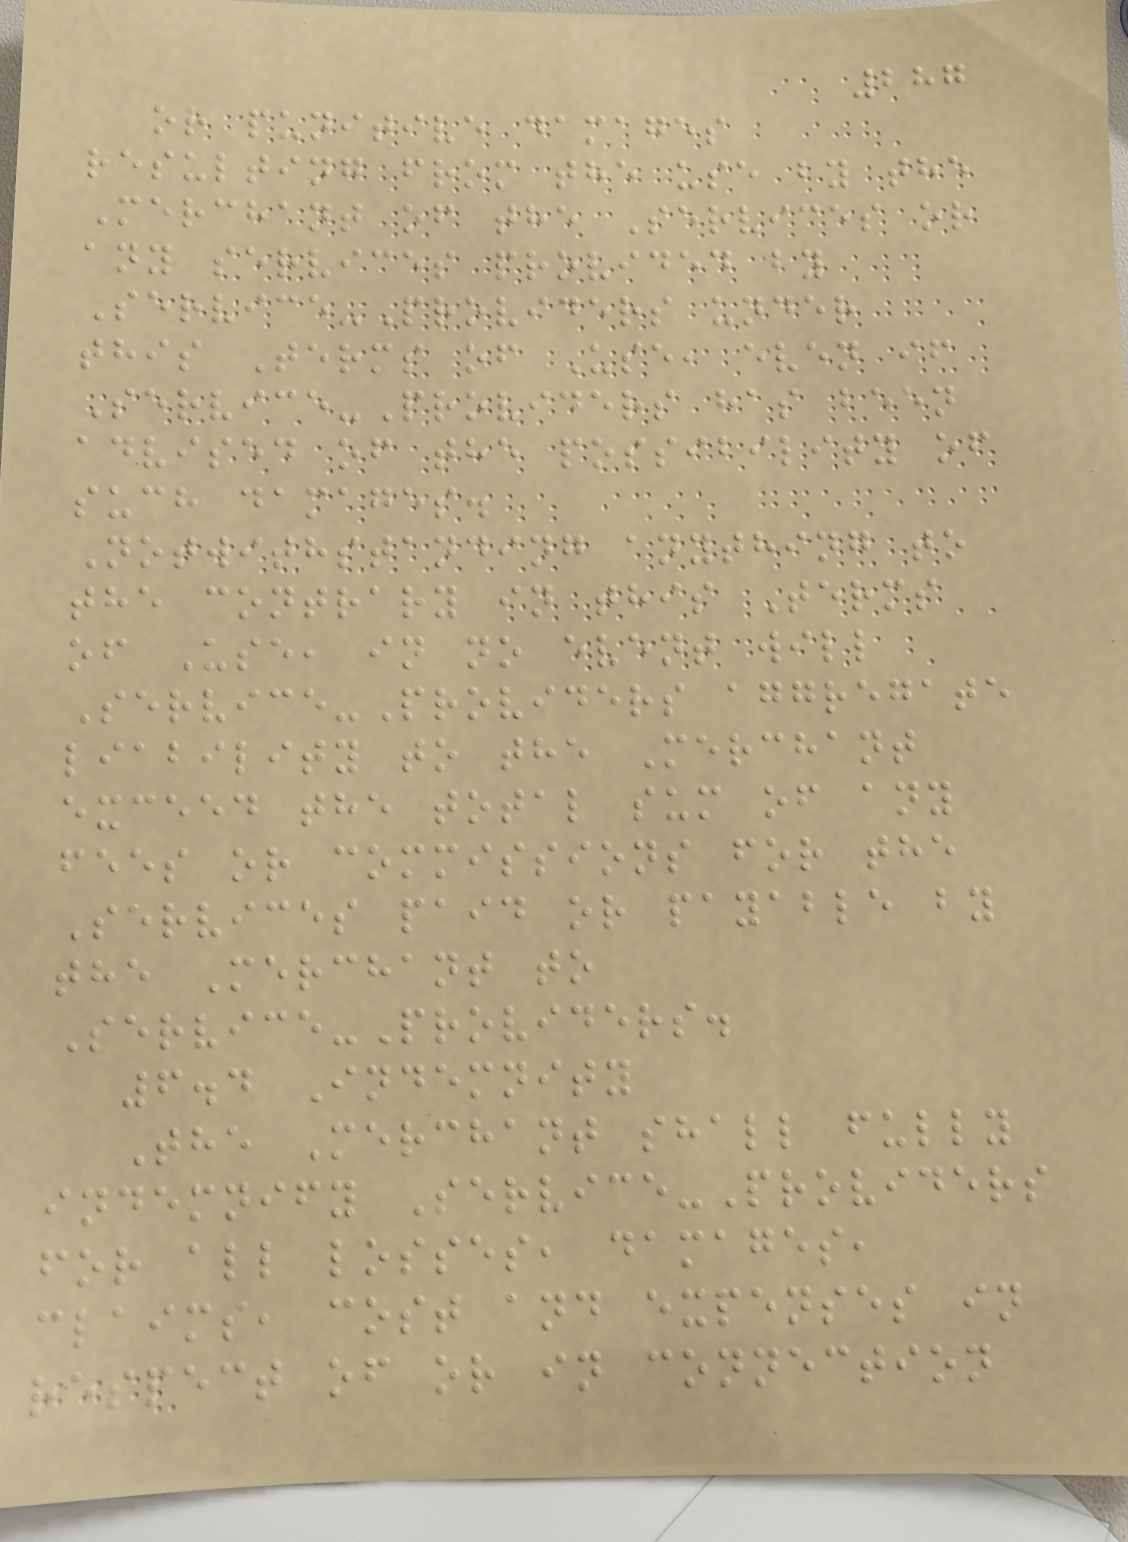287
or punitive damages
resulting from the use by the
Merchant of the Services or
any services provided by
Service-Providers under
this Terms of Use, even if
Service-Providers has been
advised of the possibility of
such damages.
Notwithstanding anything to
the contrary in this Terms
of Use, in no event will
Service-Providers aggregate
liability to the Merchant
exceed the total sum of any
fees or commissions for the
Services paid or payable by
the Merchant to
Service-Providers.
6.4 Indemnity
The Merchant shall fully
indemnify Service-Providers
for all losses, damages,
claims, cost and expenses in
respect of or in connection
